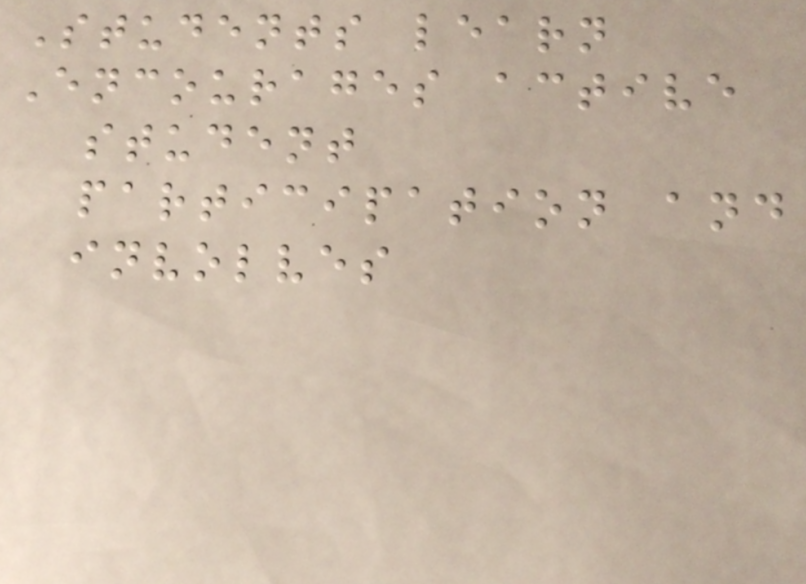Students learn
Encourages active
student
participation and
involves
